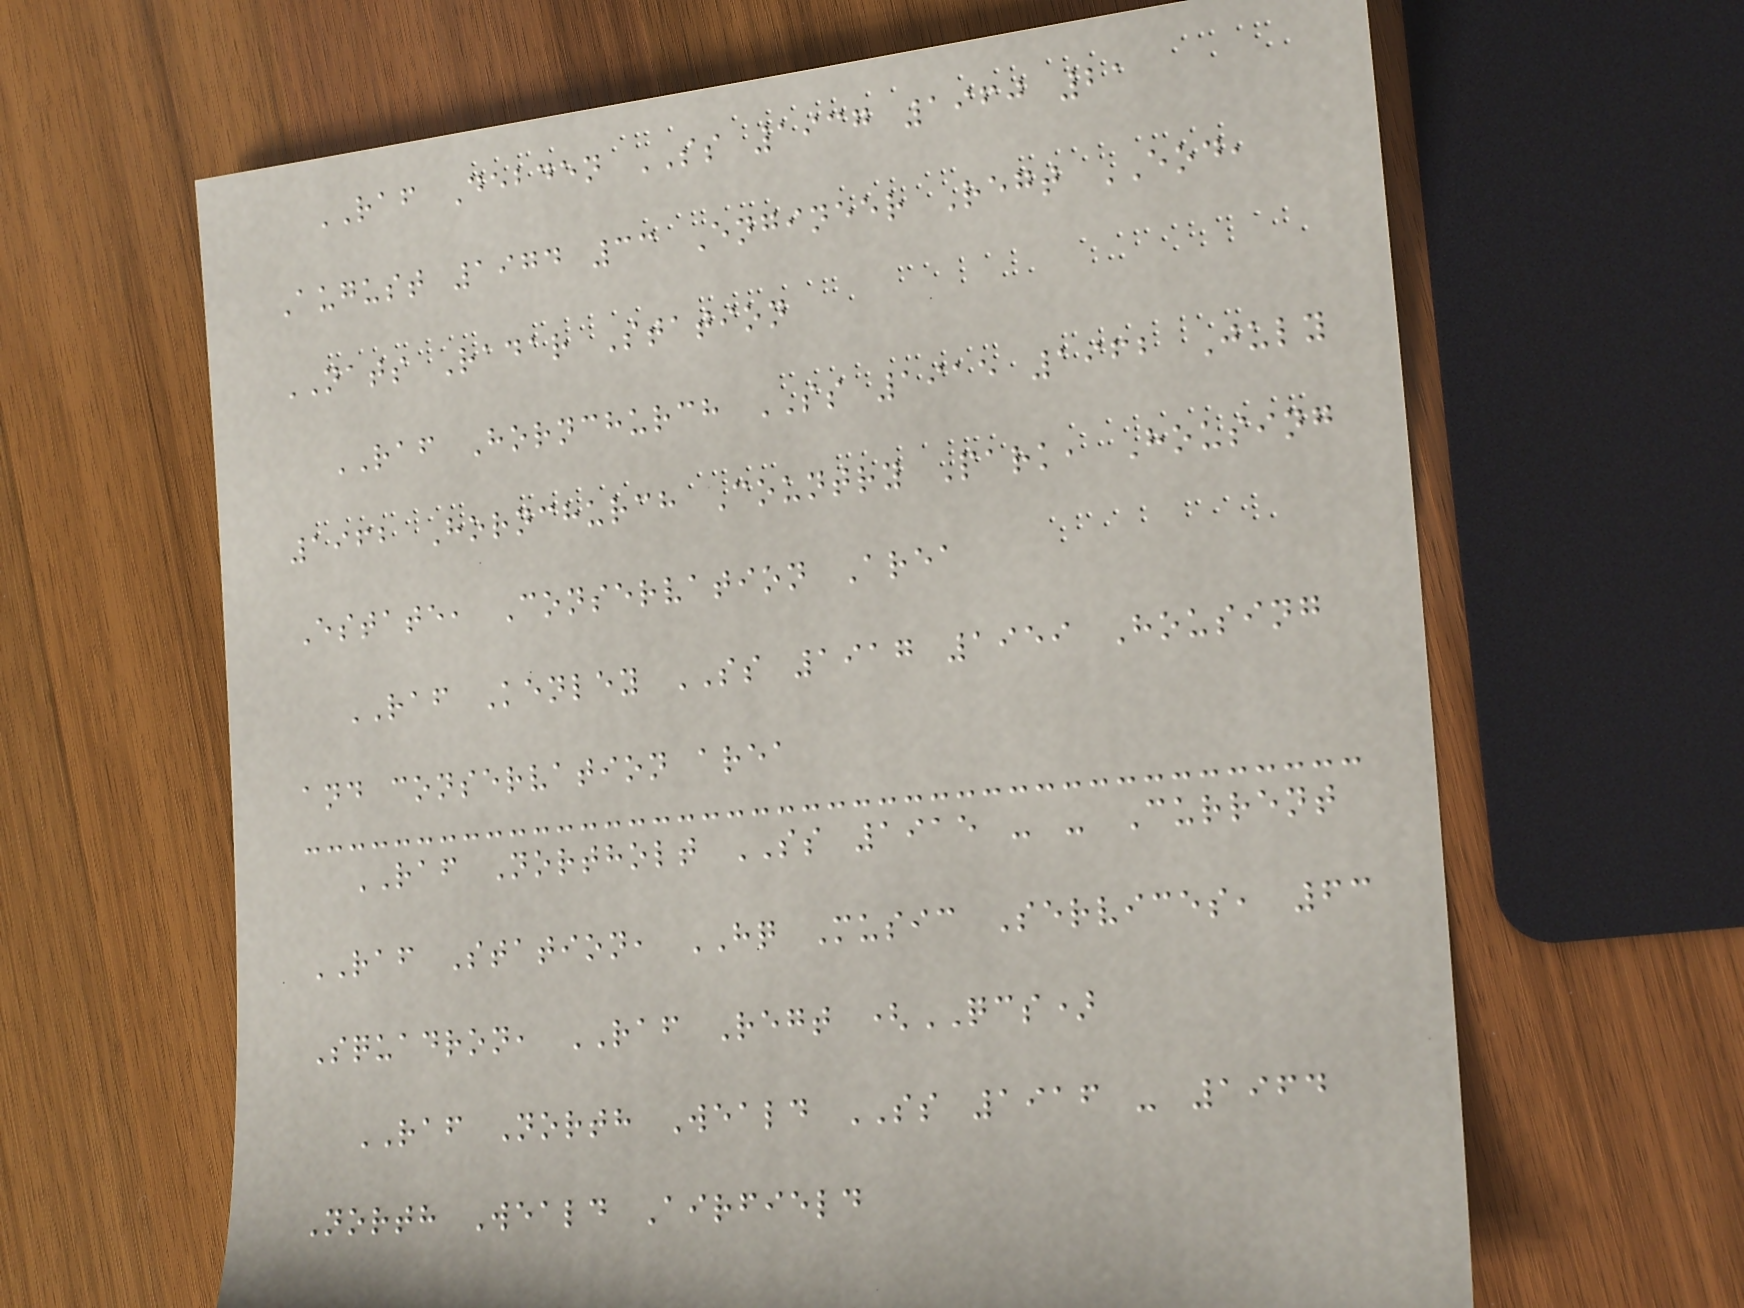RAF Debden SS 1937 1960 21
August 1974 33 Engineer Regt EOD,
NATS Radar Station
RAF Hornchurch SS 1915 1962 July
1962 Hornchurch Country Park, Housing
Estate, Conservation Area
RAF Kenley SS 1917 1959 Housing
and conservation area
RAF Northolt SS 1915 - - Current
RAF Station, HQ Music Services, 63
Squadron, RAF Regt (QCS)
RAF North Weald SS 1916 - 1964
North Weald Airfield
